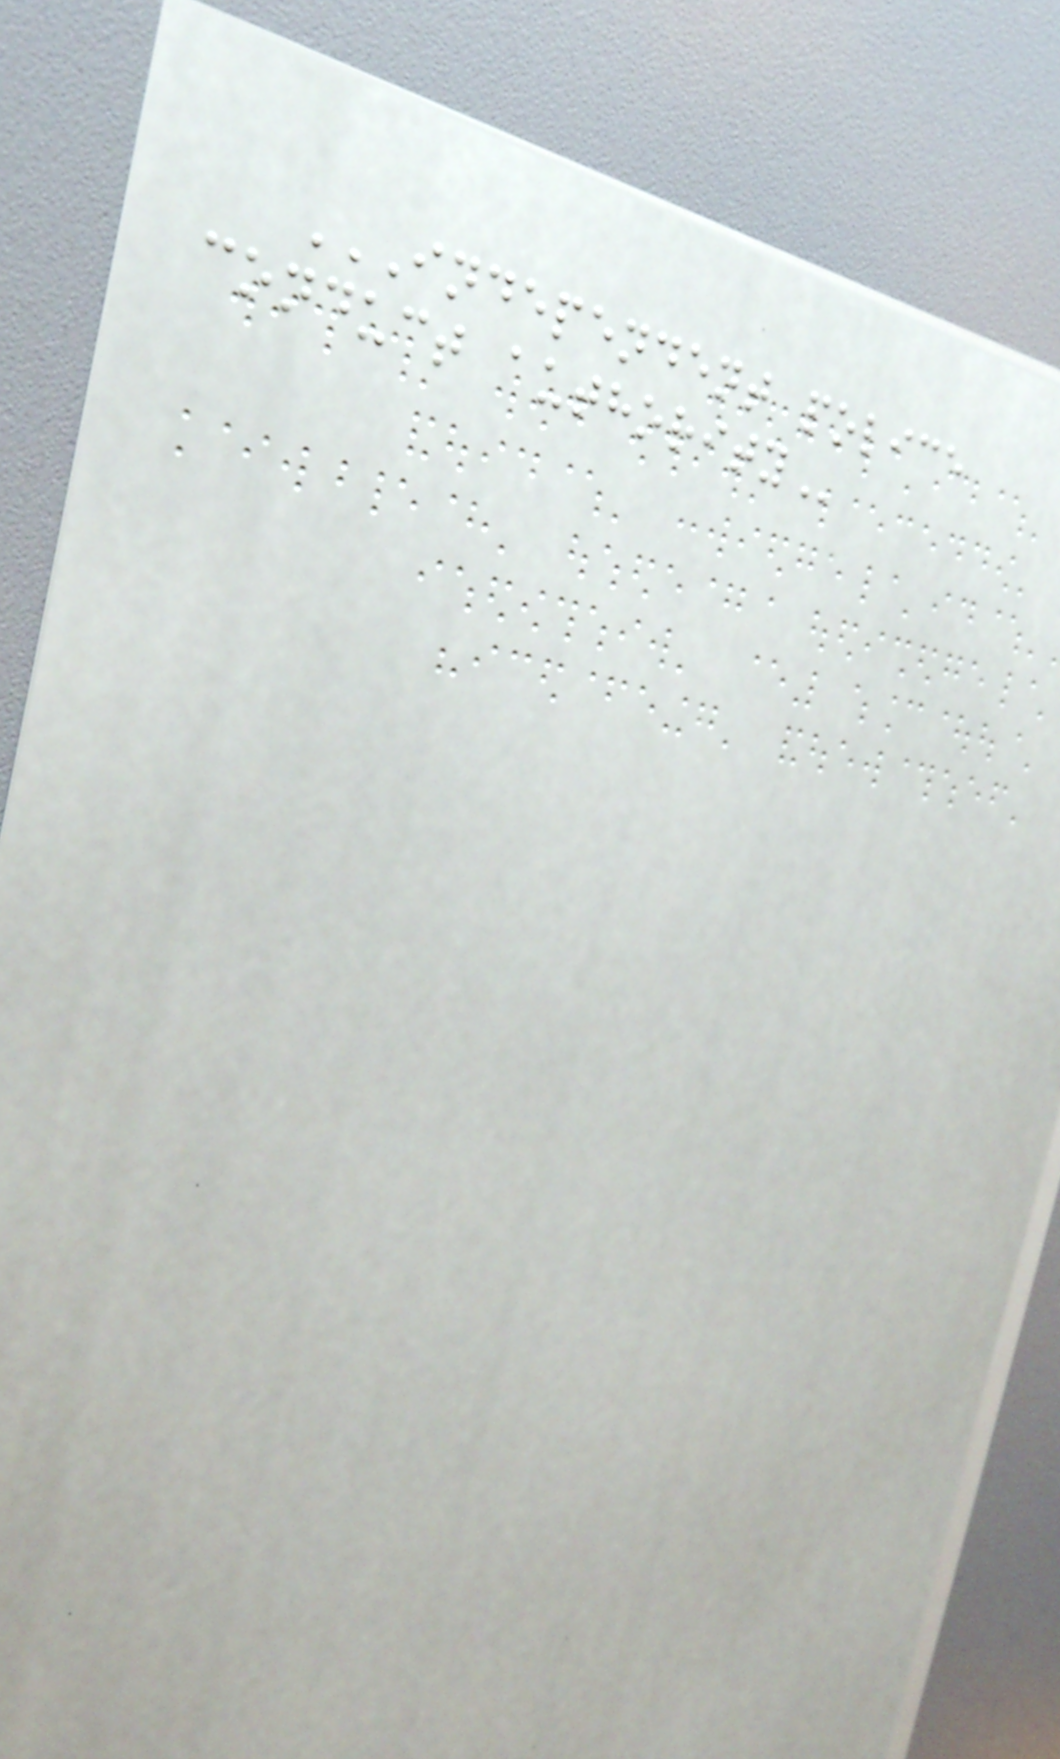INDEPENDENT POLICE
CONDUCT AUTHORITY
